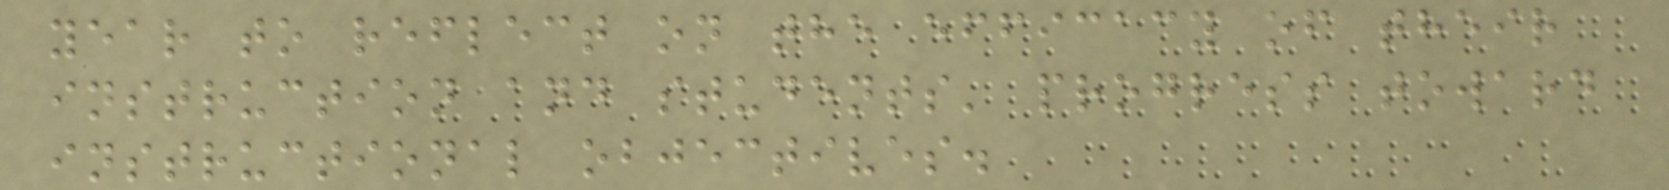year to reflect on the efficacy of their
instruction and students' progress toward
instructional objectives.
